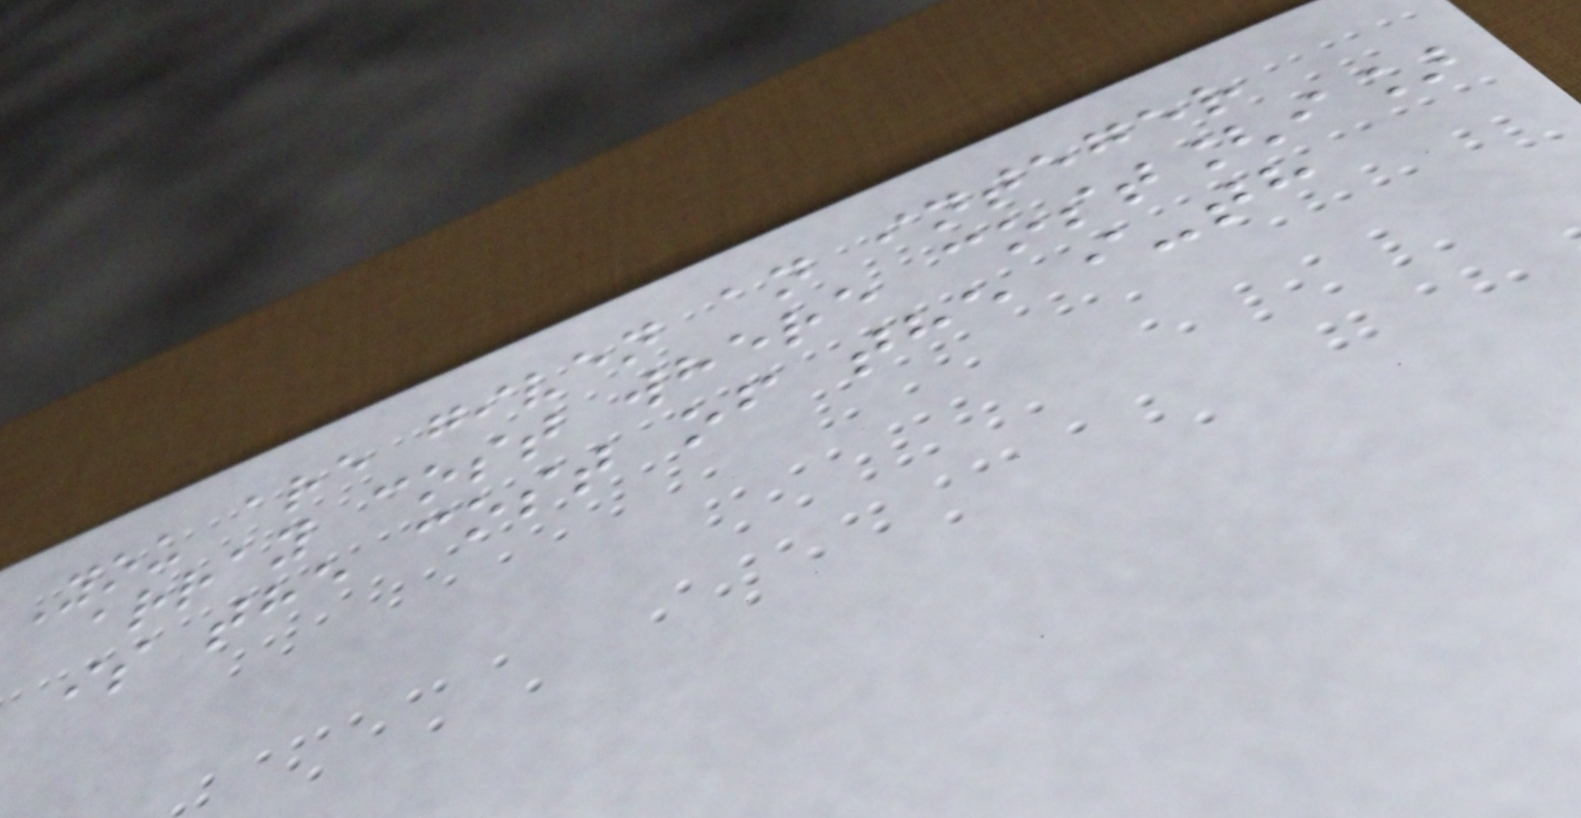You are given an integer
array cost where cost[i]
is the cost of the i-th
